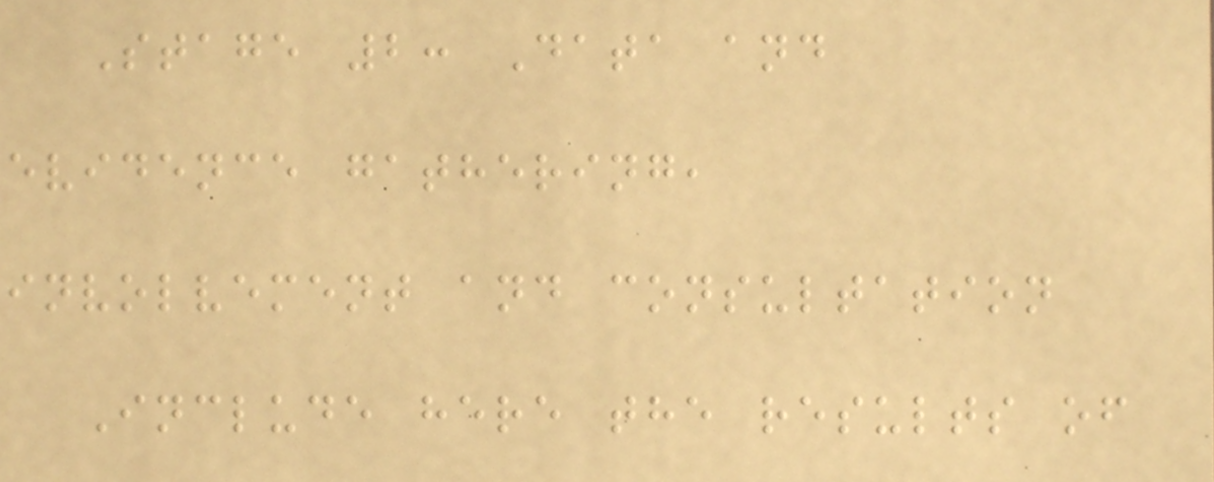Stage 2: Data and
evidence gathering,
involvement and consultation
Include here the results of
